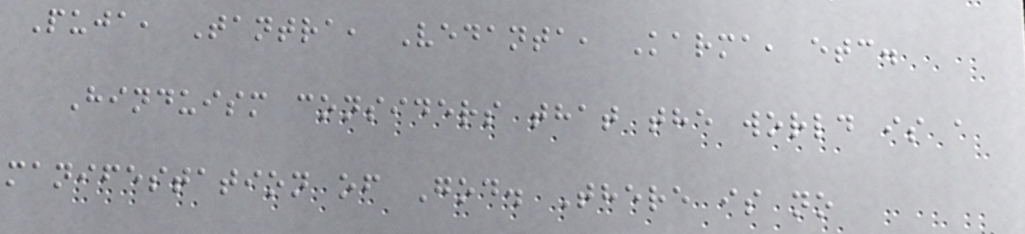Puja, Tantra, Vedanta, Karma, etc.
Hinduism considers that the world is a
manifestation of God. There is no
